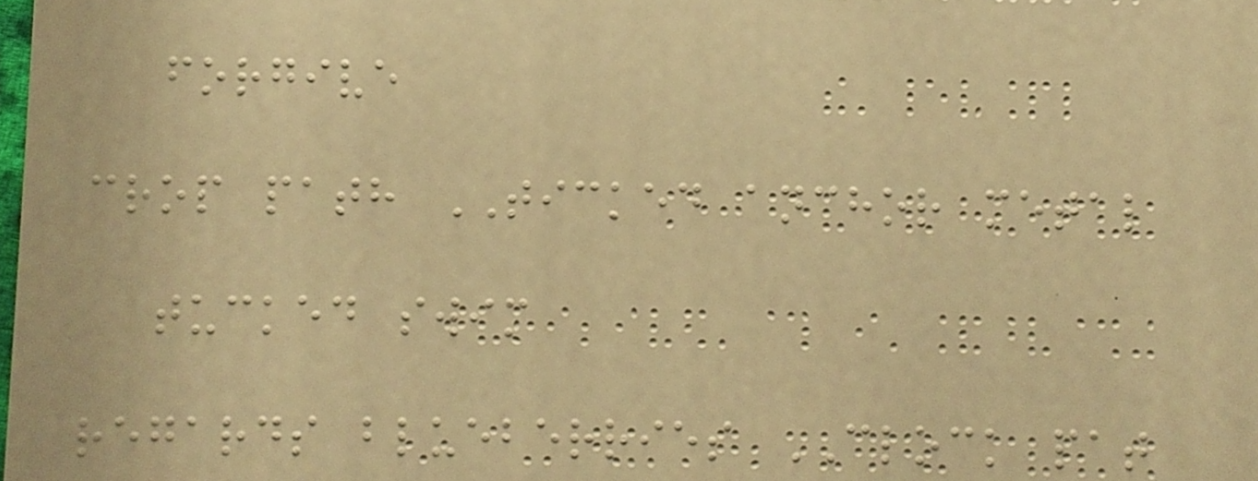forgive
crop path TICKED anchor metal
tucked swim
regards blueberries CLOCK pat
